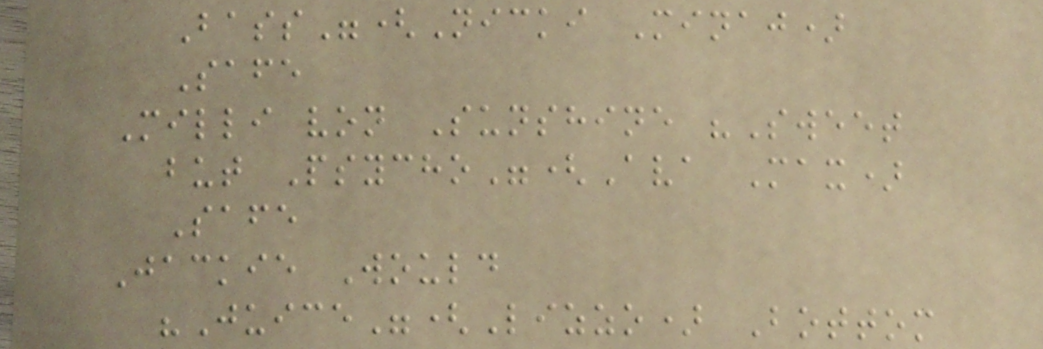Bass"(Nicki Minaj)
Safe
Milli von Sunshine "Sweet
but Psycho"(Ava Max)
Safe
Jackie Would
"Juice"(Lizzo) Bottom
